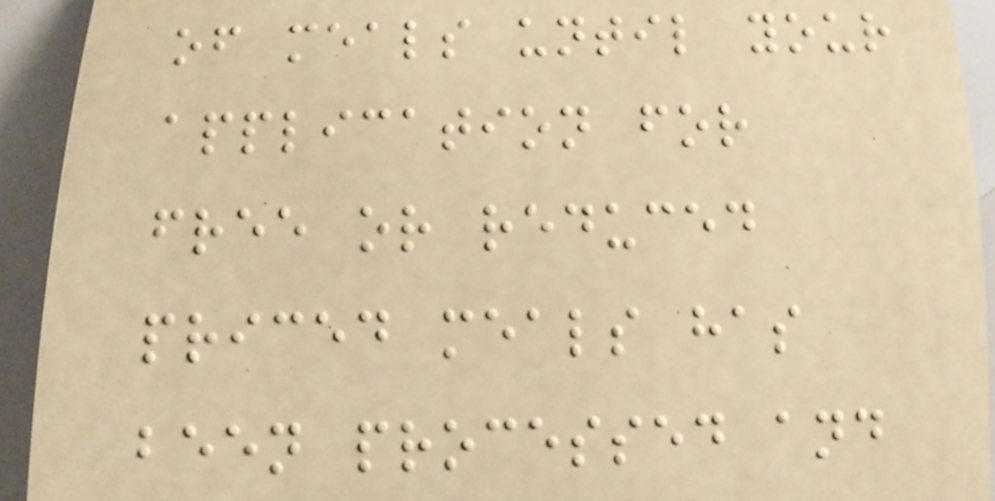of meals until your
application for
free or reduced
priced meals has
been processed and
